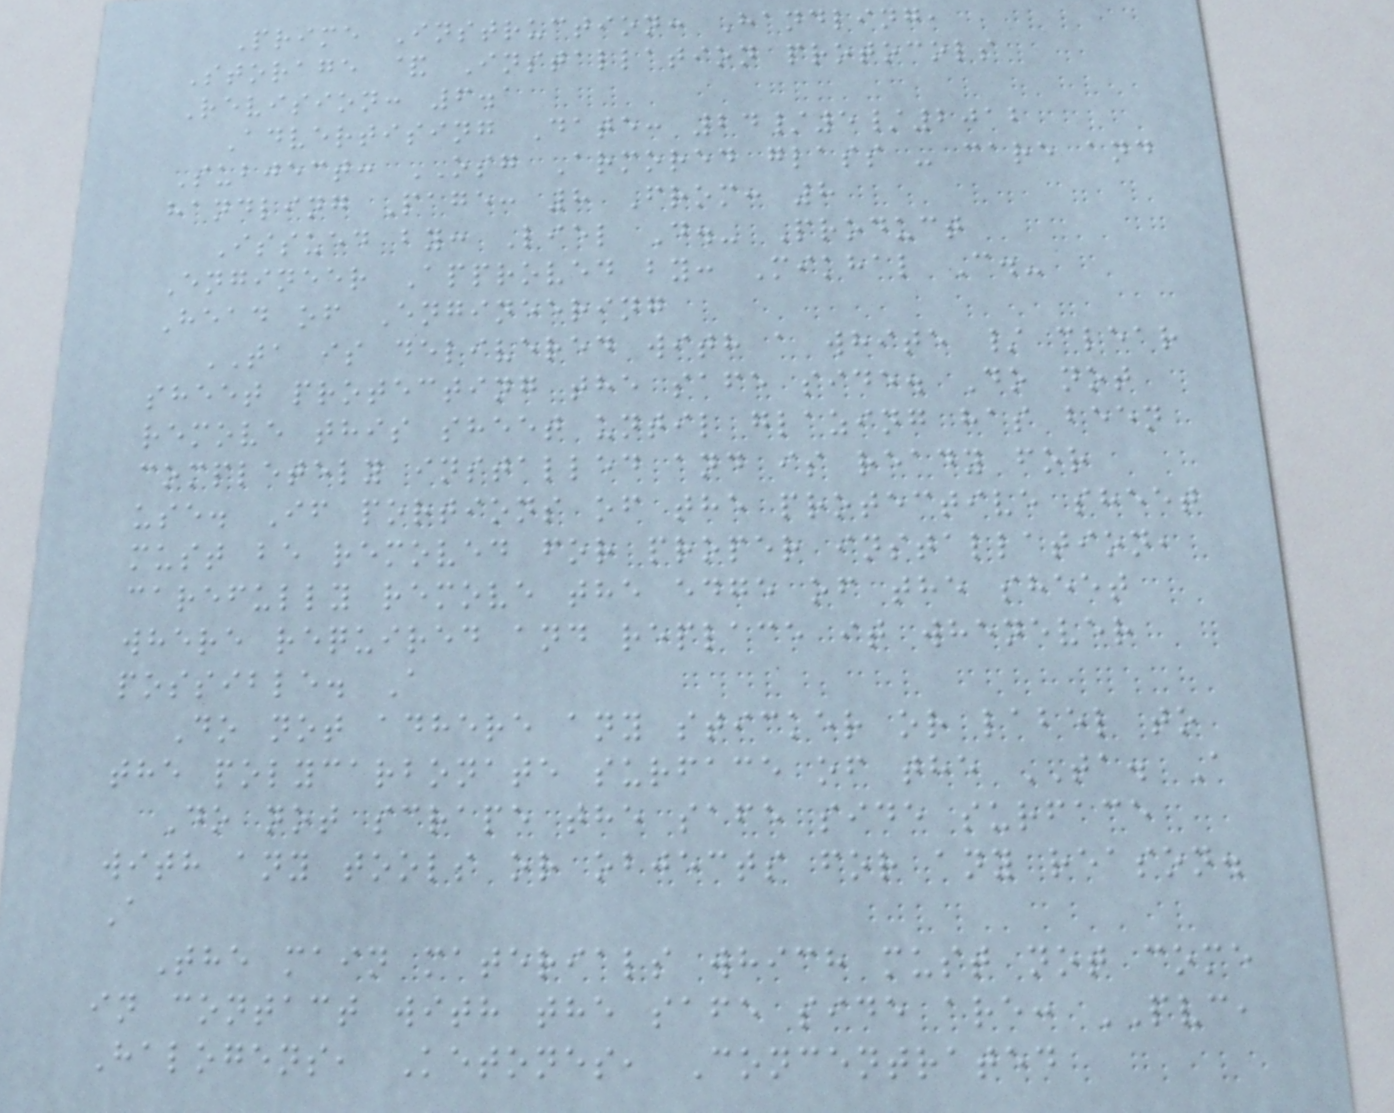Prime Instruction: Handling,
Storage & Installation protocols
Revision: 6.1
Advertising Date: 24/5/2012
Subject: OSG Armored glass - care and
handling Page: 8 From: 8
Issued by: Liel D.- Product
Engineer Approved by: Mikhal C.-
Head of Engineering
TA is delivered with a white / clear
sheet protecting the safe side. Do not
remove this sheet until glazing has been
completely installed and is ready for
use. If portions of the protective sheet
must be removed for proper installation,
carefully remove the edge of the sheet
where required and replace it whenever
possible. A
Do not adhere any sticker or label to
the polycarbonate surface of the TA. A
Do not scrape the safe side surface
with any tools or objects for any reason.
A
The main materials which must not come
in contact with the safe side are: PVC,
Halogens, Ketones, Concentrated
